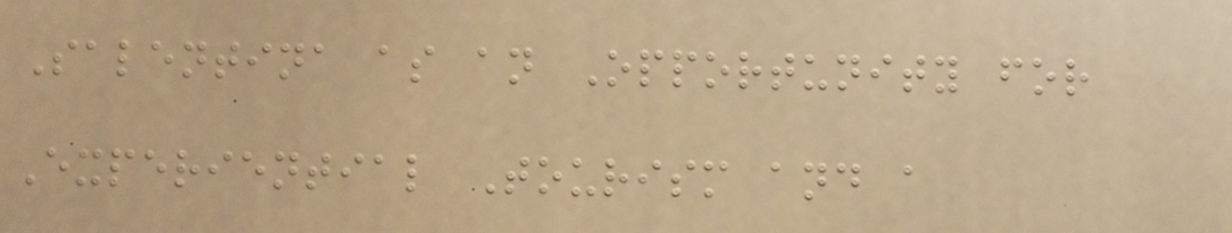Salentina as an Opportunity for
Experiential Tourism and a
